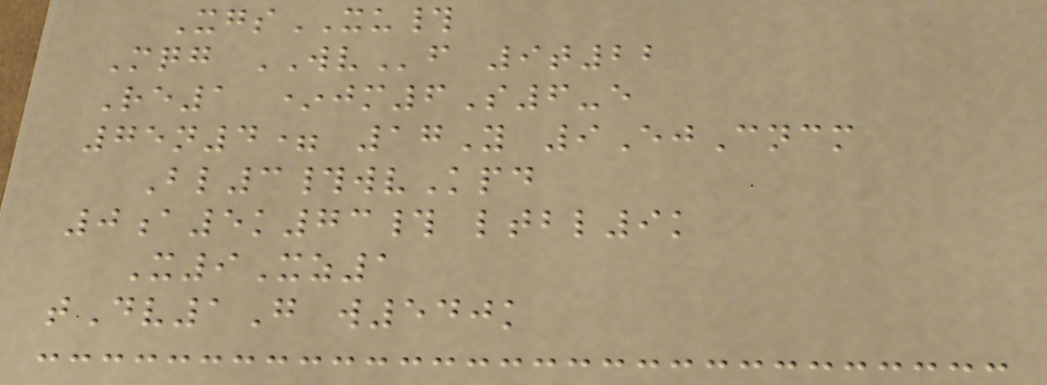XgsXU#
Mqg WVf 9t22
Re1 *jm6S6-e
75n4= 17Y 9EjCncm
Bl3#wvKpd
0a5k73# ltbl9k
X9Xz1
tDv1G w540k
